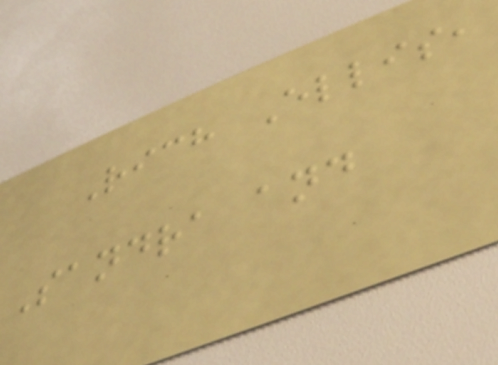Rich Ellis,
Sandra and
